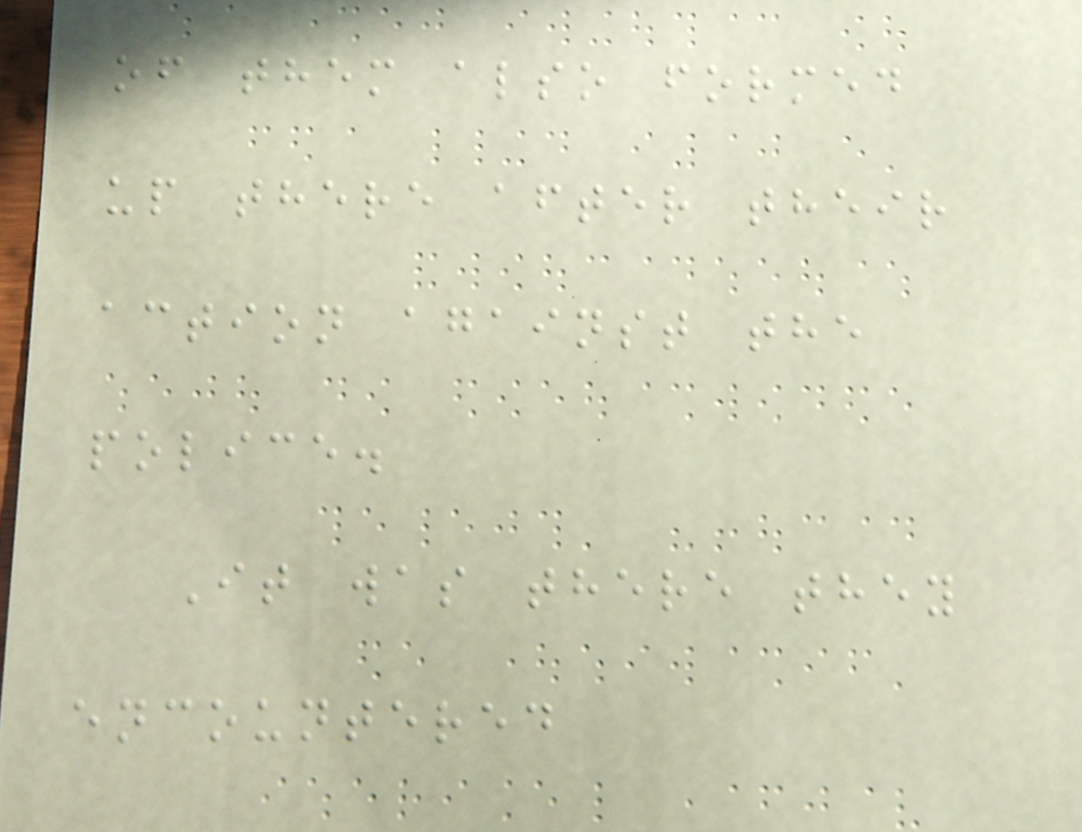of them also formed
up there after their
action against the
police.
It was there they
encountered
